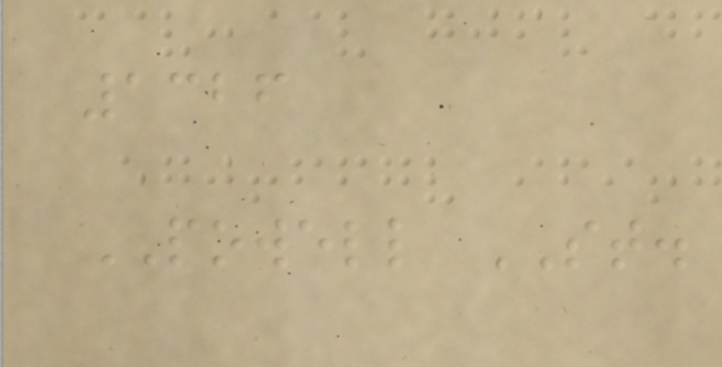1326
POWELL ST.
